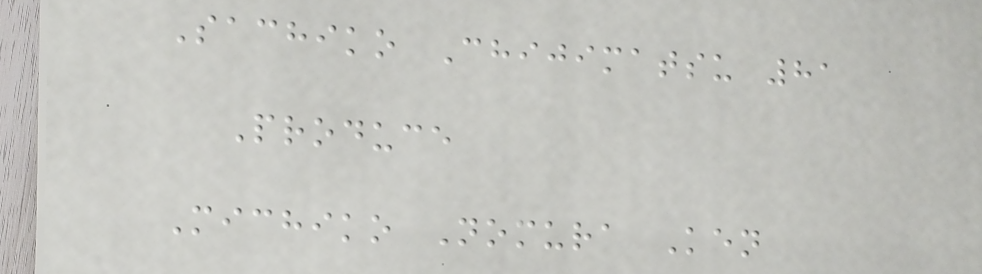Sachiko Chijimatsu 81
Produce
Michiko Nomura Ken
